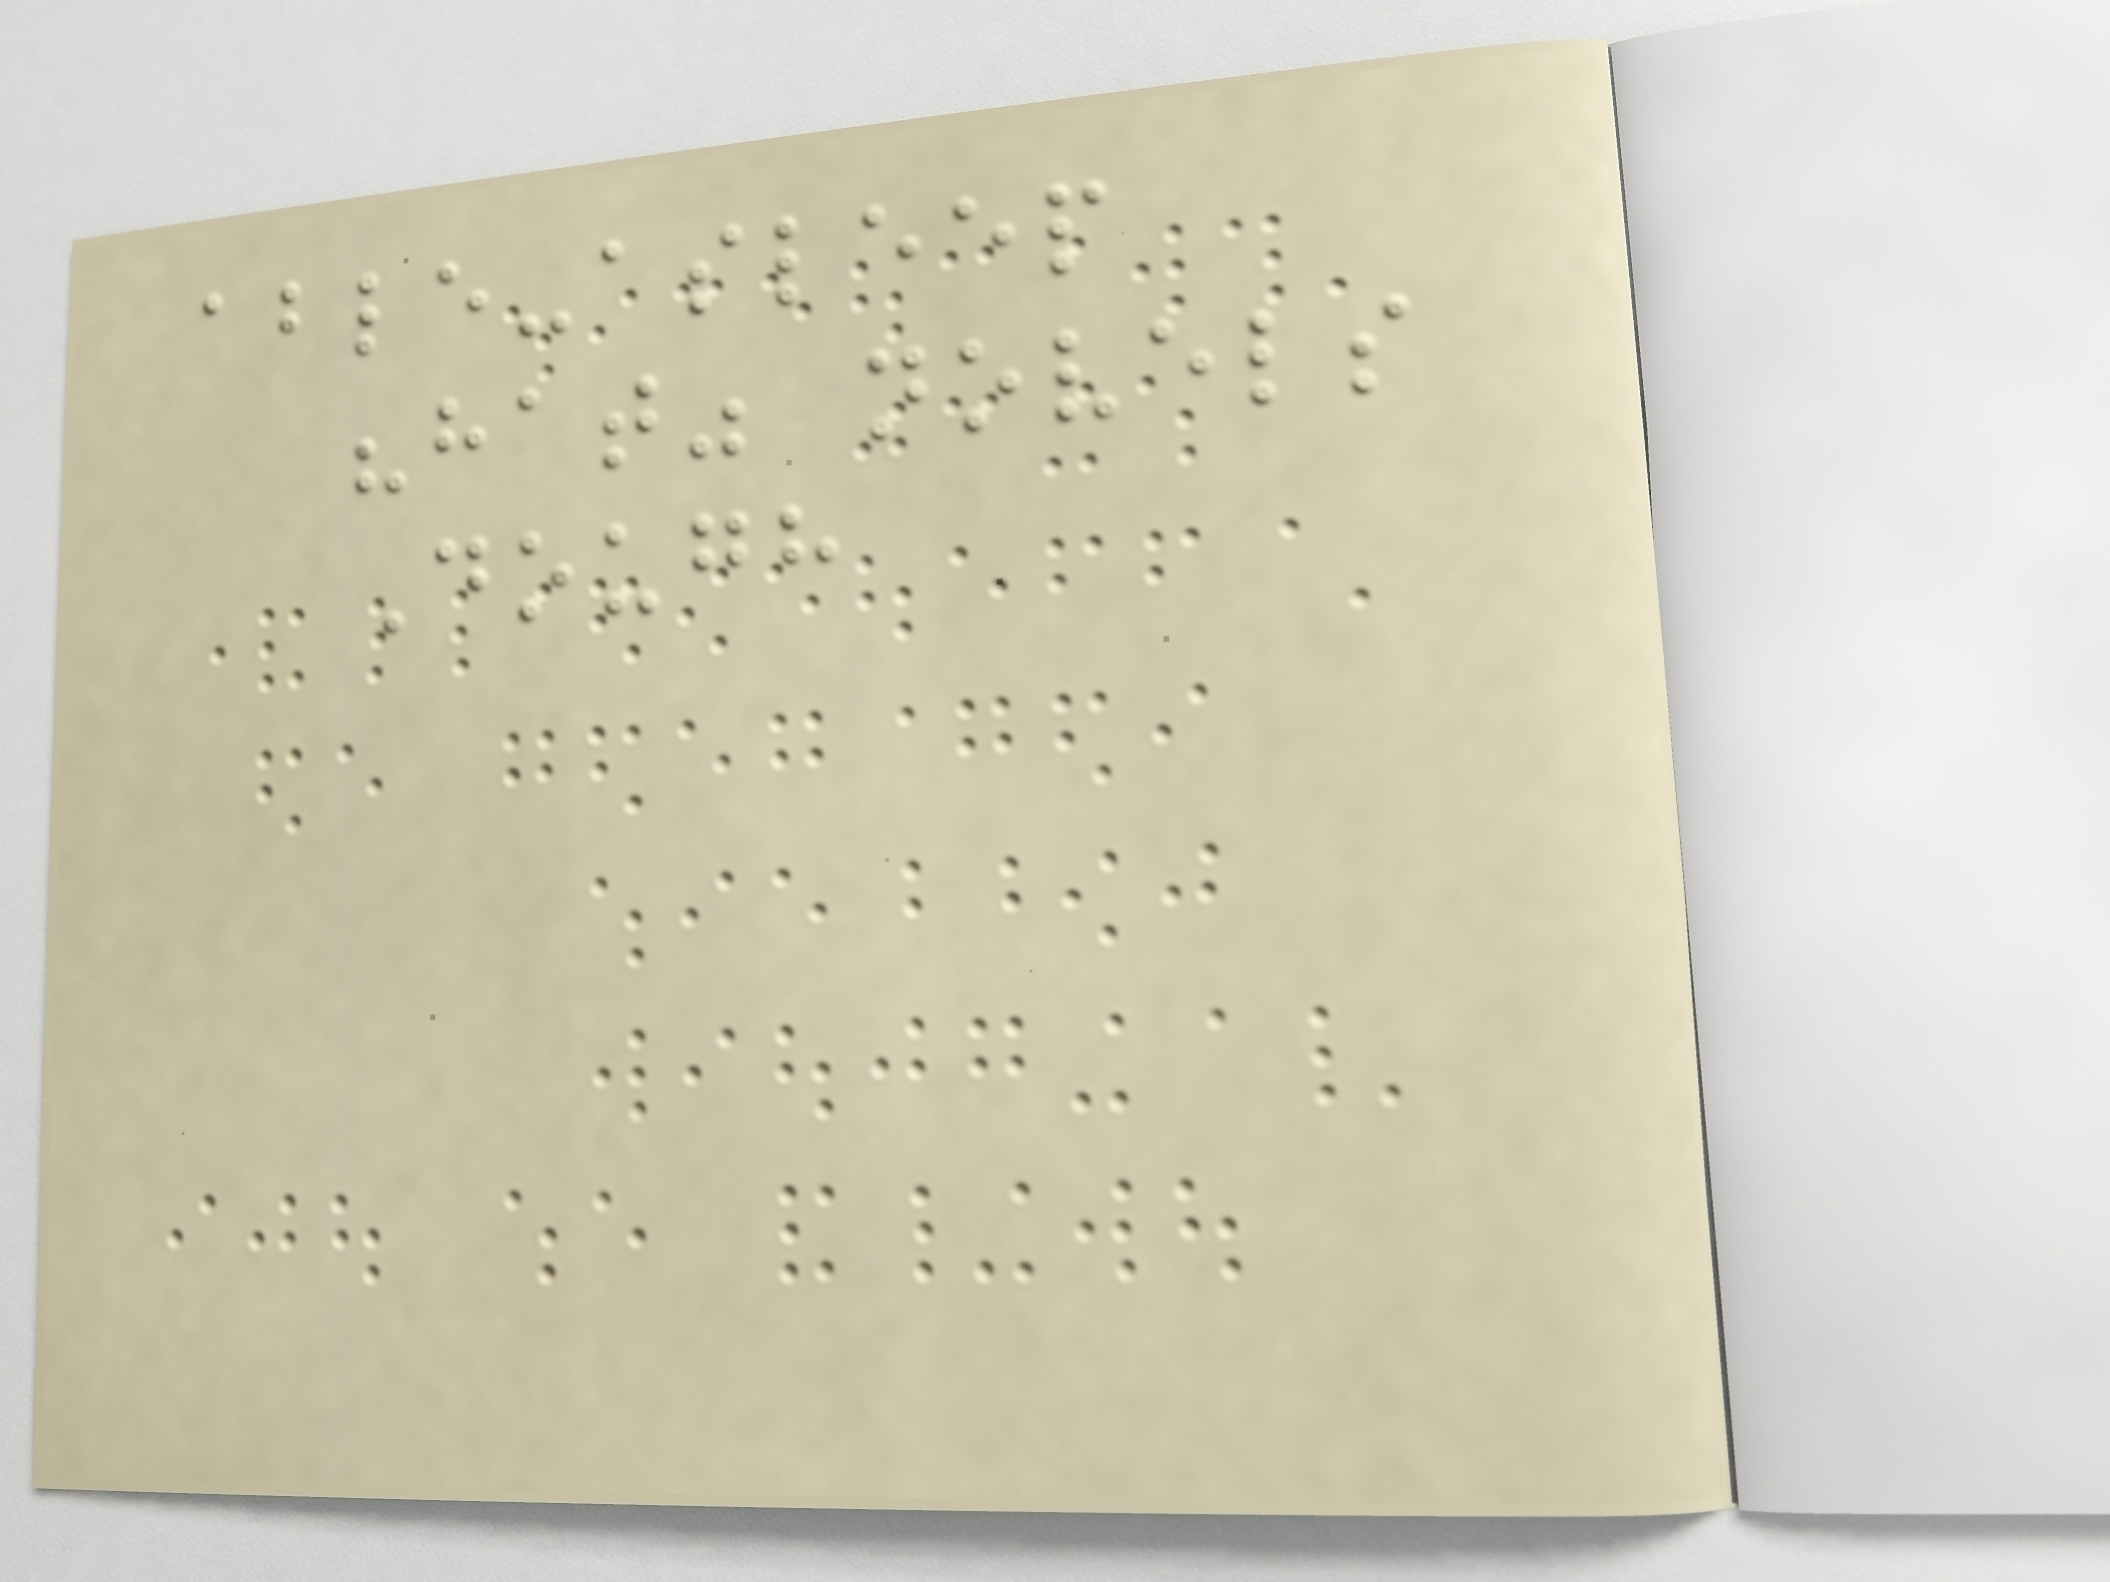able-asleep
"hat" novels
Dough
